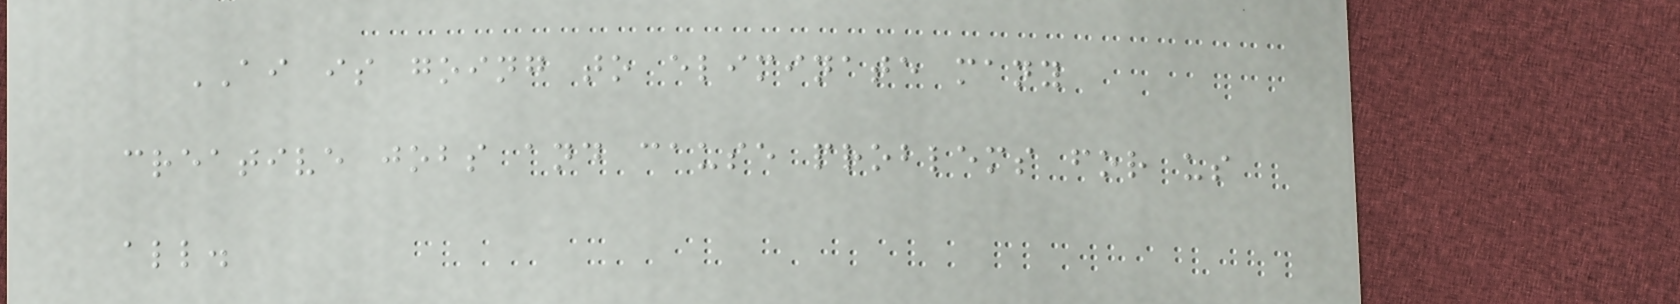AI is going to eliminate many
creative jobs and cause problems for us
all.
